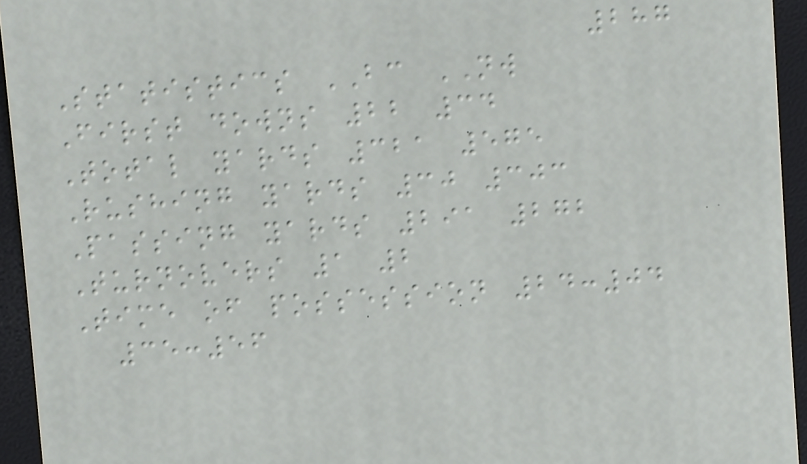287
Statistics BC NW
First downs 22 34
Total yards 321 575
Rushing yards 30 303
Passing yards 291 272
Turnovers 1 2
Time of possession 24:04
35:56
